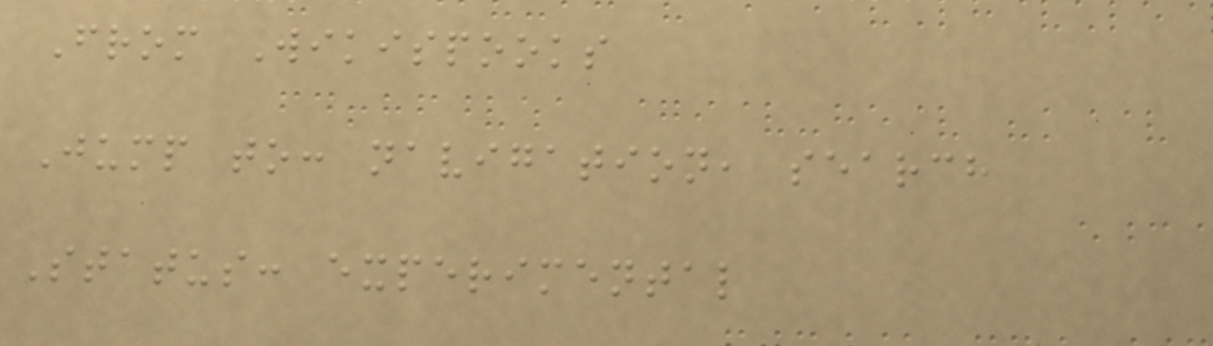From Wikispooks
Jump to: navigation, search
Status: experimental
